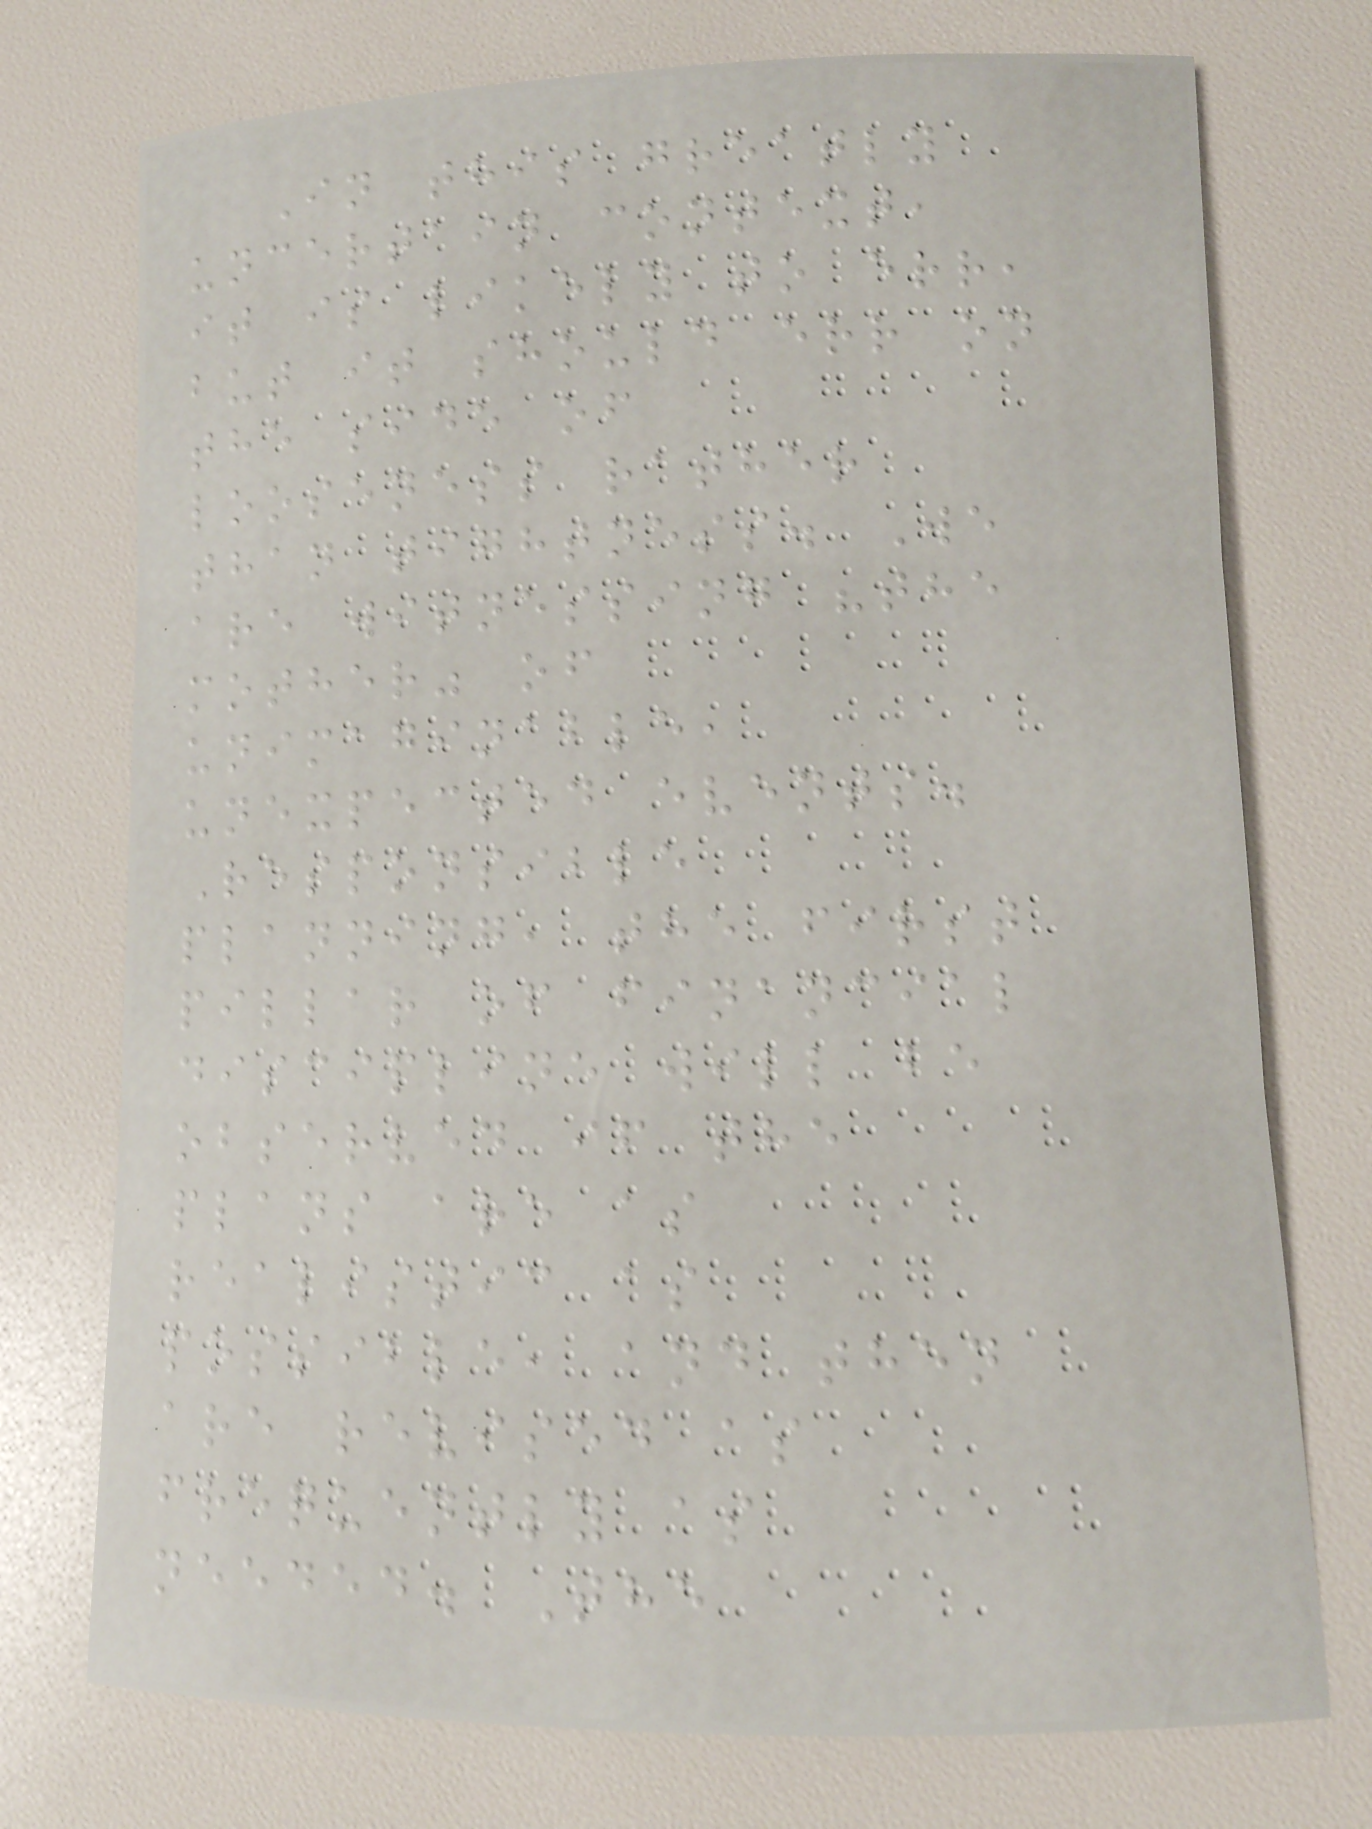In this greatly
uncertain context,
it is likely to err,
but it should err on
the side of
looseness rather
than tightness. We
are witnessing "the
mother" of
unimaginable,
unexpected events.
Responsible
planning, the first
pillar of financial
discipline will be
observed if the
plans are as
realistic as
possible, and then
are revised as
frequently as
needed. The
